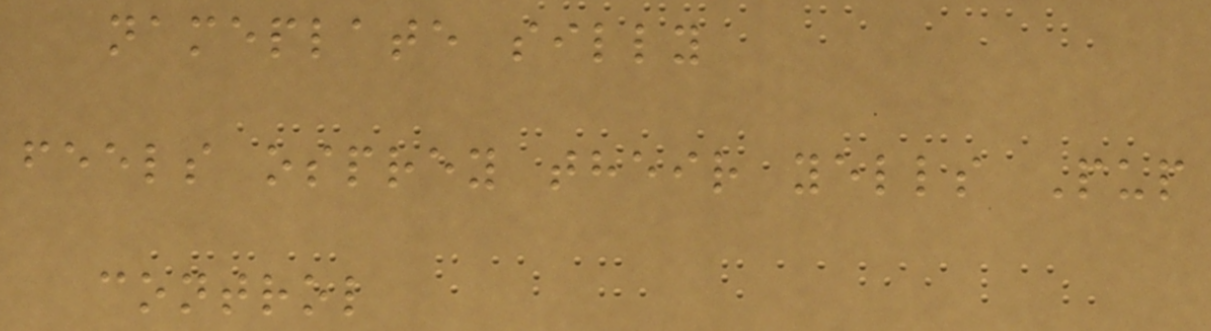nameplate silly
feels osprey their yells Pup
control
